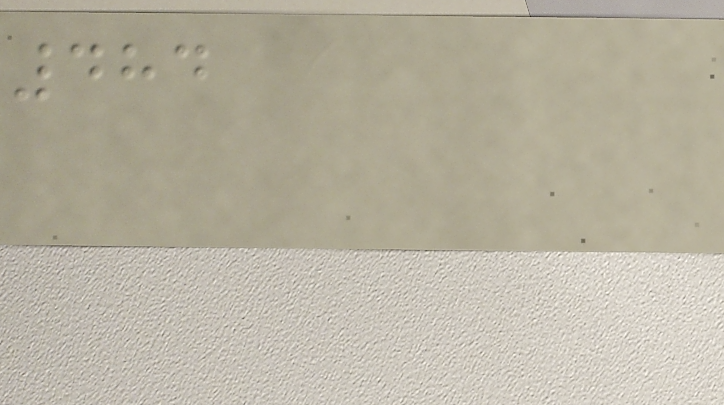484
